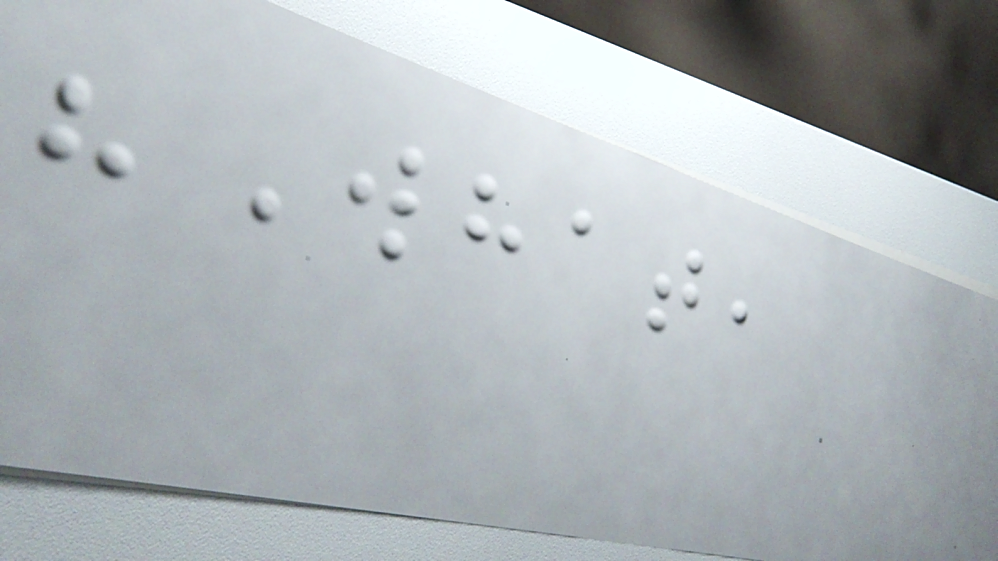"What,
